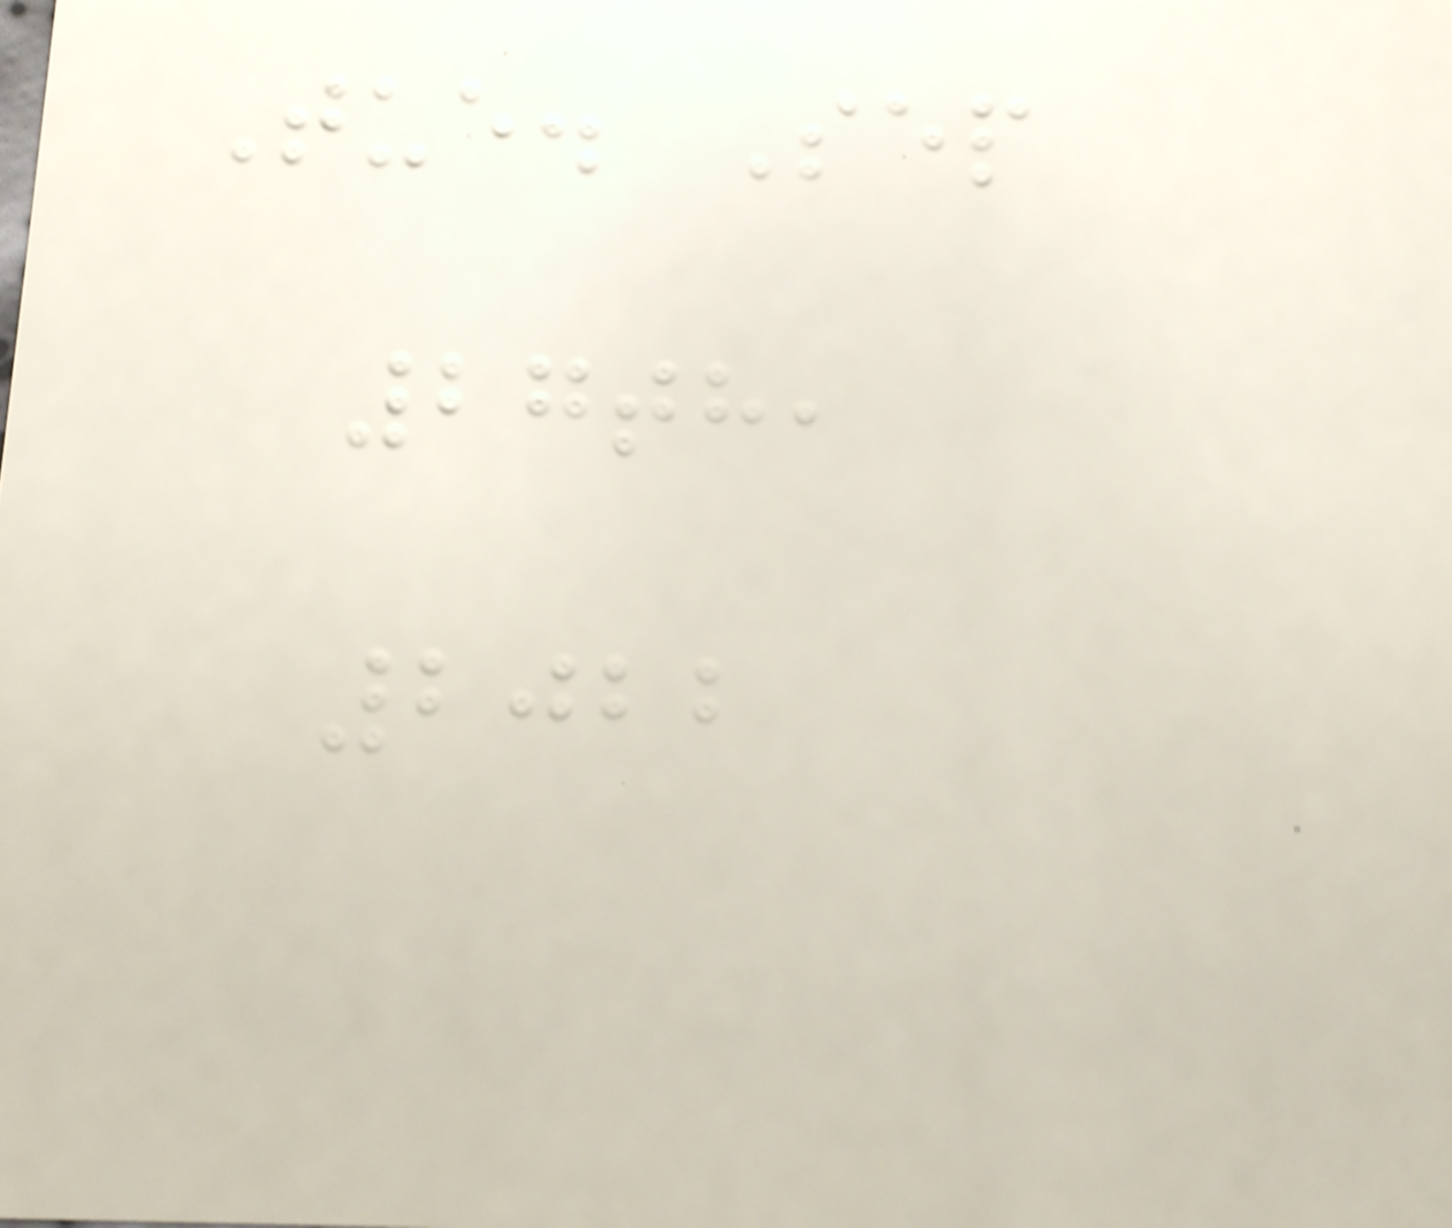Tue. Sep
27th,
2022
